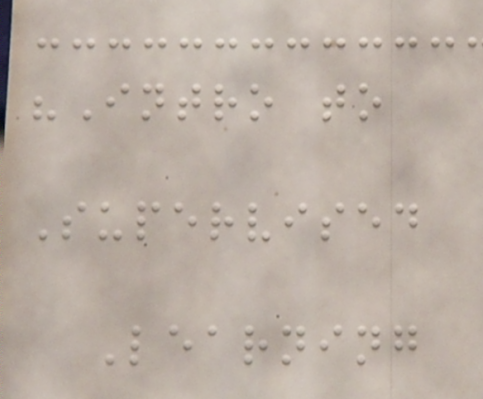"Intro to
Supervised
Learning
